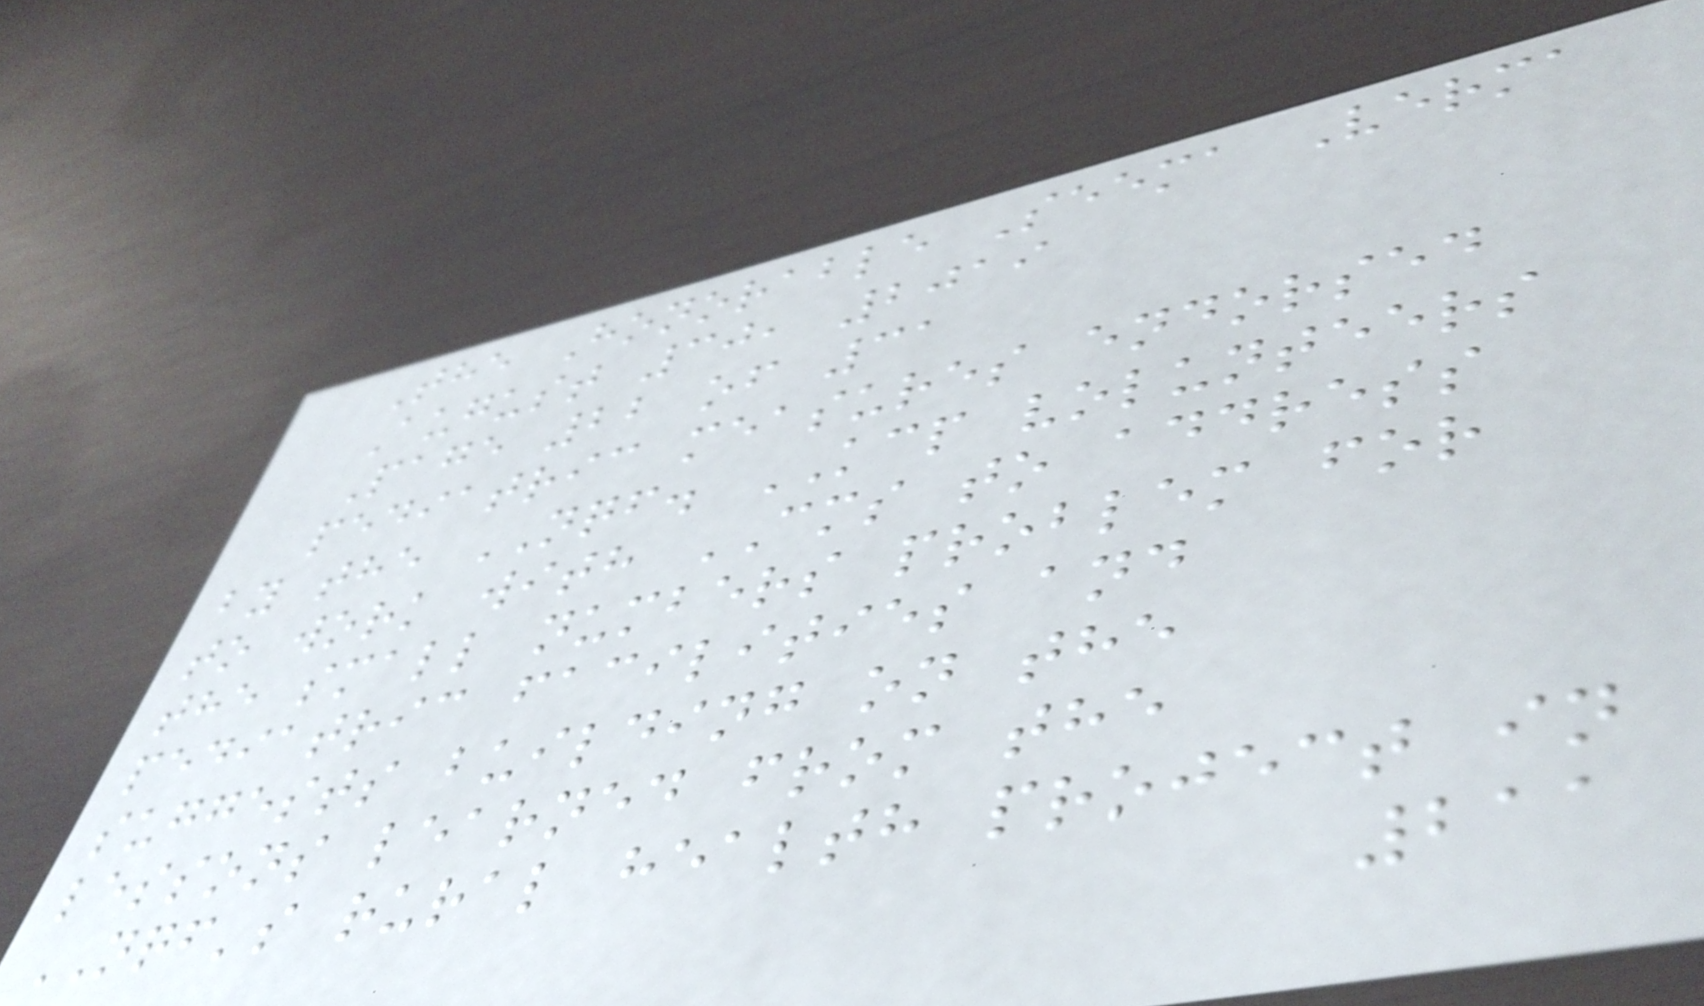The Honorable Seema Verma
August 30, 2019
Page 22 of 31
pediatric measures endorsed
by the NQF. KCP volunteers
to work with CMS to address
the small numbers problem for
pediatric facilities and
suggests building on the
lessons learned from the
NQF's rural health project in
211
